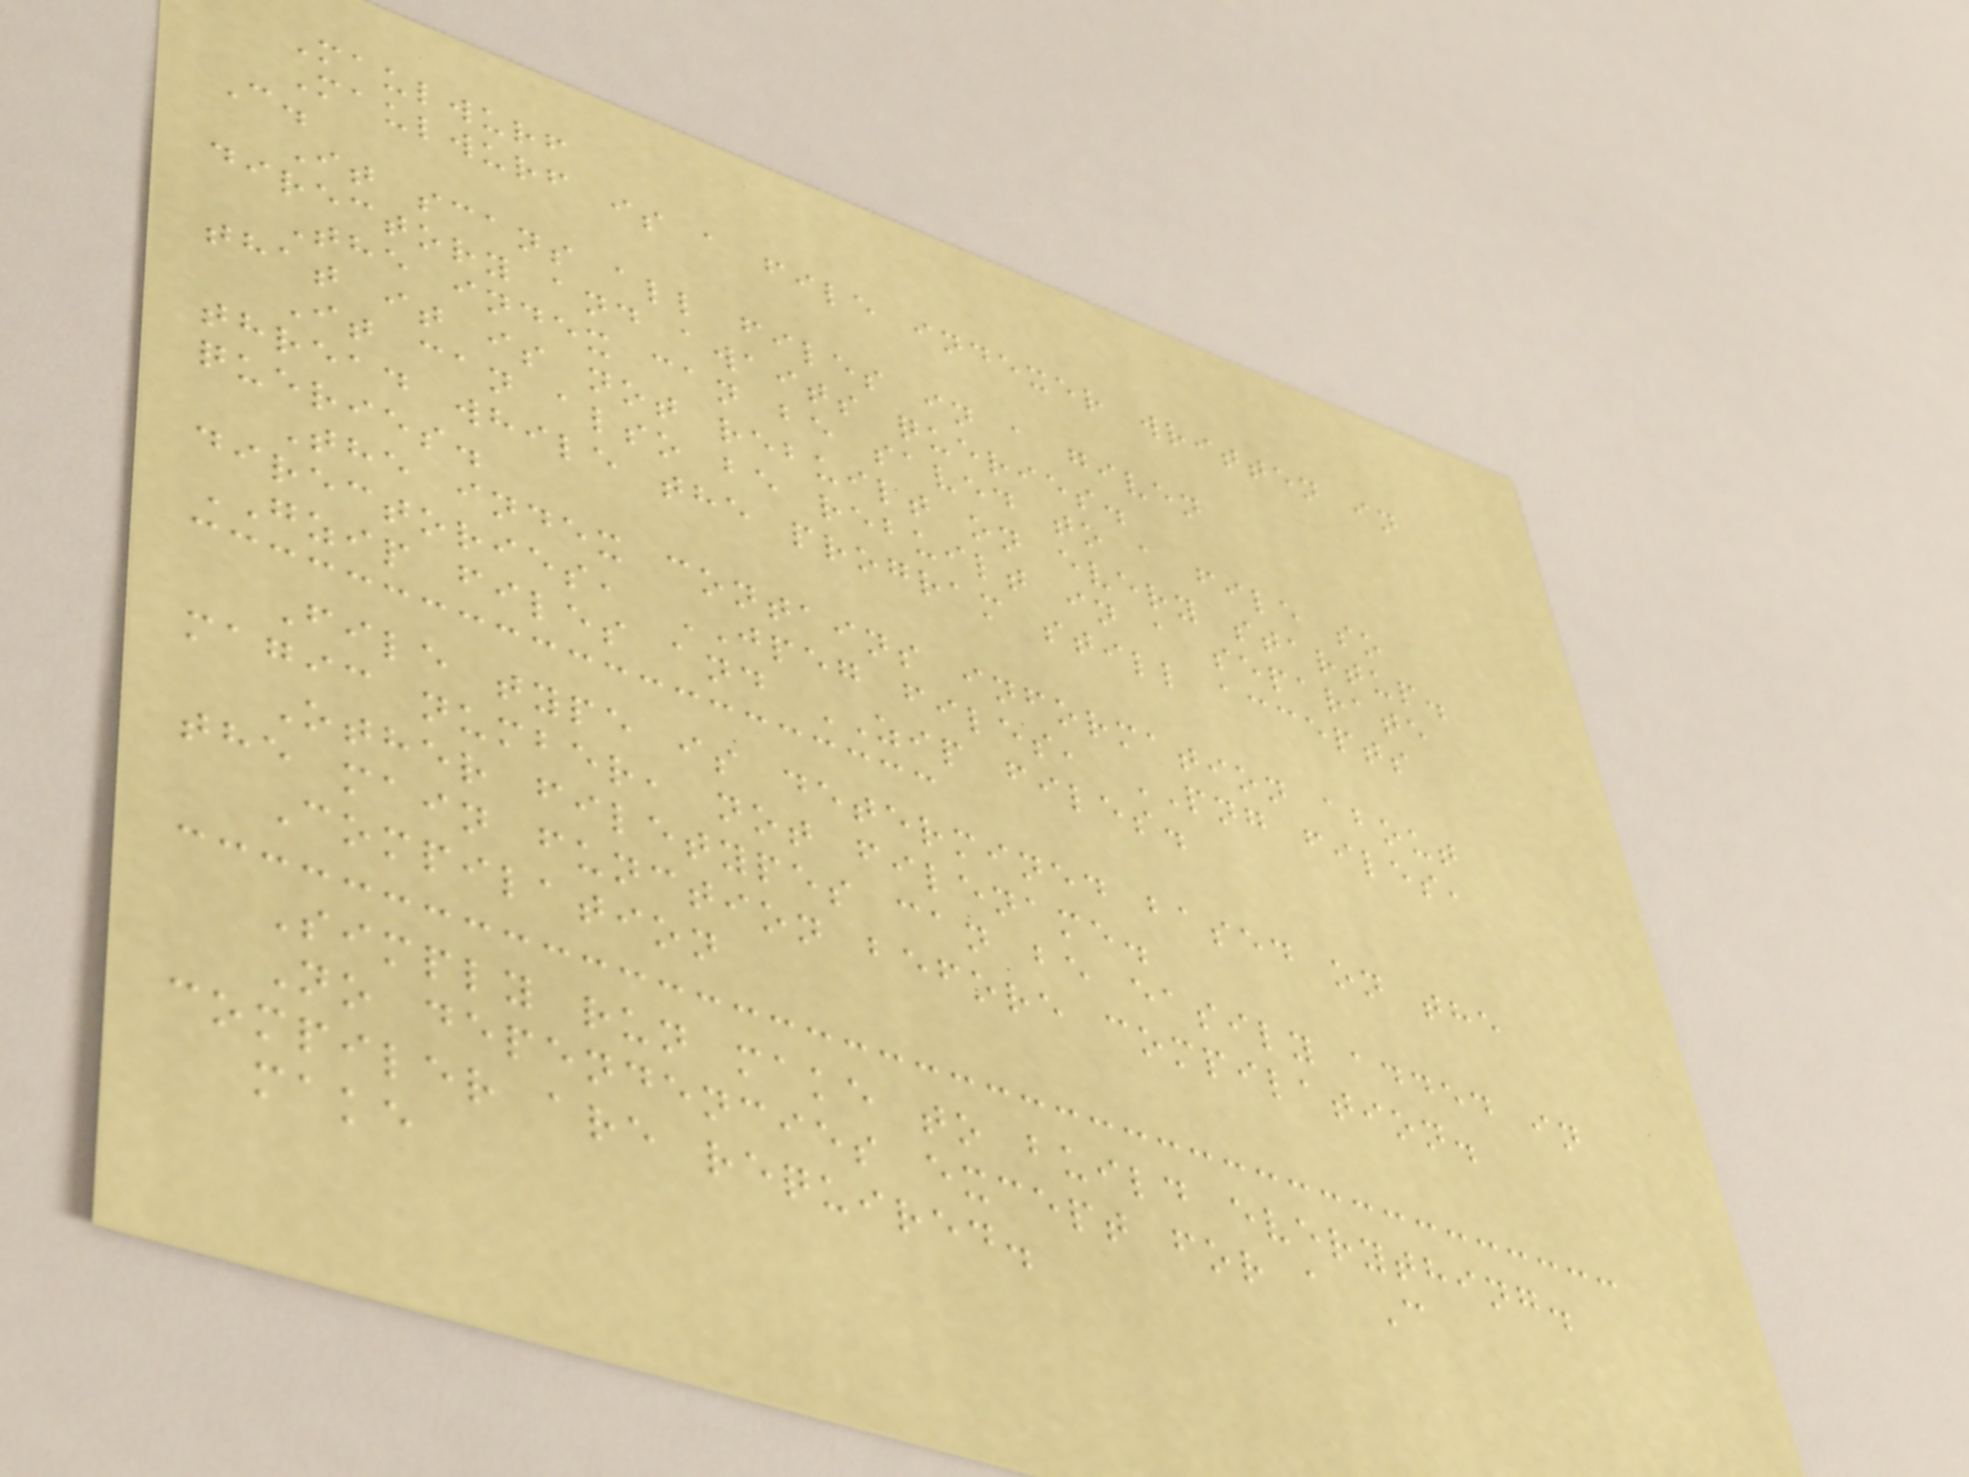Maulwurf
Maulwurf is a file indexer written in
C.
It scans all files in a given
directory and awaits queries.
The index can be saved to a file so
that it is not rebuilt on every startup.
It can also be rebuilt in a separate
thread while the program still accepts
queries.
The index contains information about
directories, JPEG files, PNG files,
GZIP files and ZIP files.
File type is determined based on the
magic number, not filename.
Other filetypes can be easily added in
the main function before compilation.
Compilation
Simply run make to build everything.
No dependencies except for a C
compiler are required.
make
